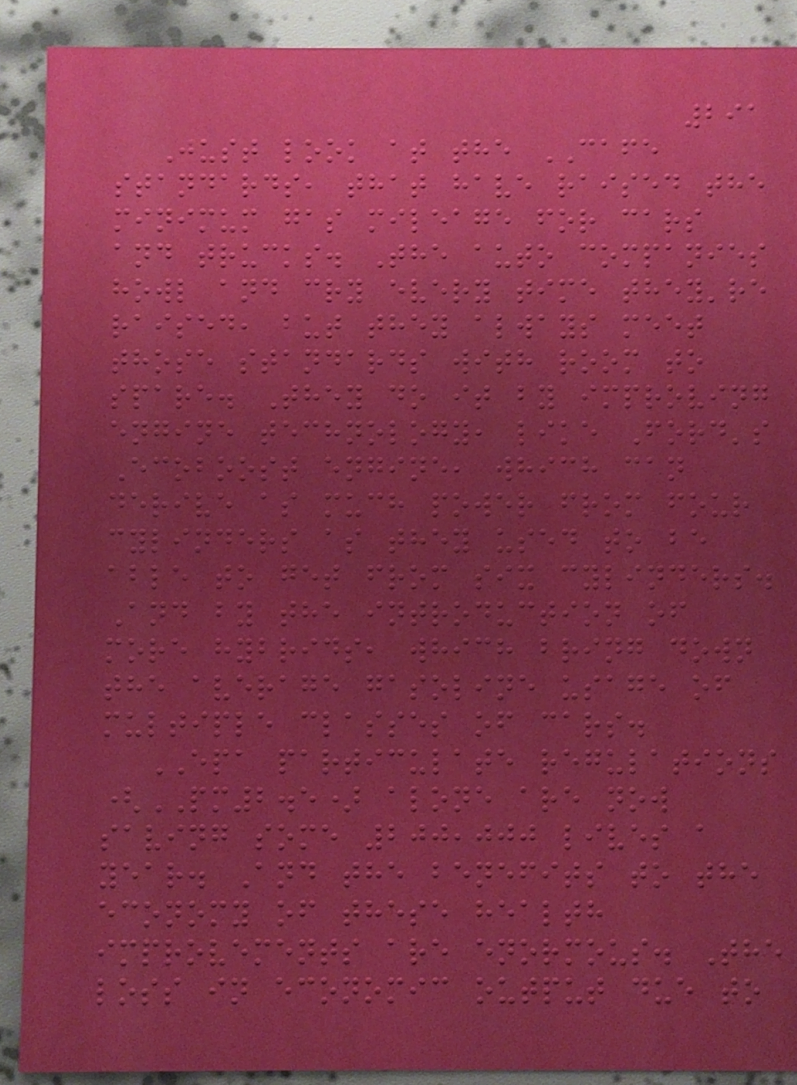291
Just look at the CAFE
standards, that have raised the
minimum gas mileage for cars
and trucks. The auto companies
howl and cry every time they're
raised, but they always meet
those standards with room to
spare. They do it by improving
engine technology, like Ford's
Ecoboost engine, which can
derive as much power from four
cylinders as they used to be
able to get from six cylinders.
And by the introduction of
more hybrids, which bring down
the average gasoline usage of
multiple classes of cars.
EPA particulate regulations
(PM2.5) alone are now
saving some 200,000 lives a
year. And the benefits to the
economy of these health
improvements are enormous. The
loss in economic output due to
